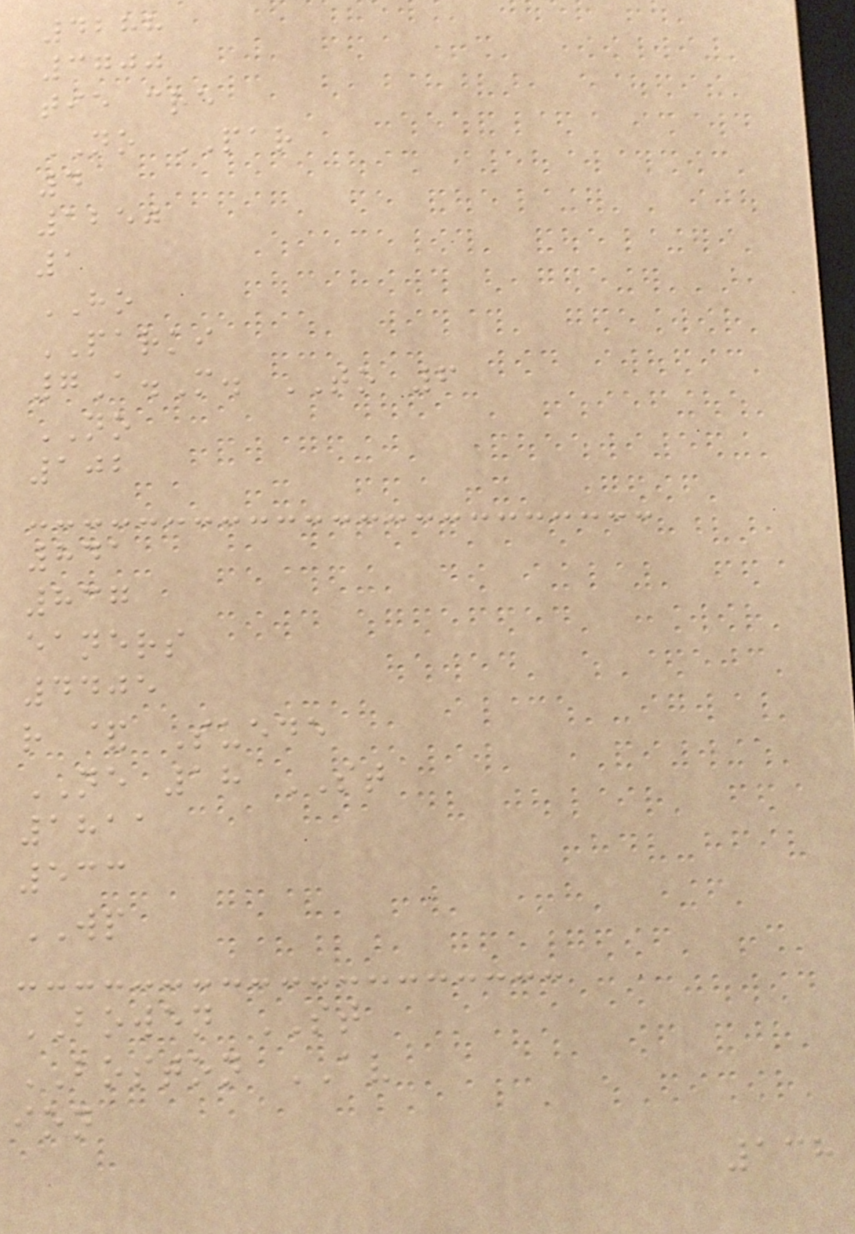4288
3700
tie cre
NO PAR
4
1250
1
HO
PARKI
7A.M. TO 6
NO
102
841
837
eaners
4405
r & Suede
NE 18 ST
1811
533
WP
BOWEN ST
BOSTON AV
ion
138
